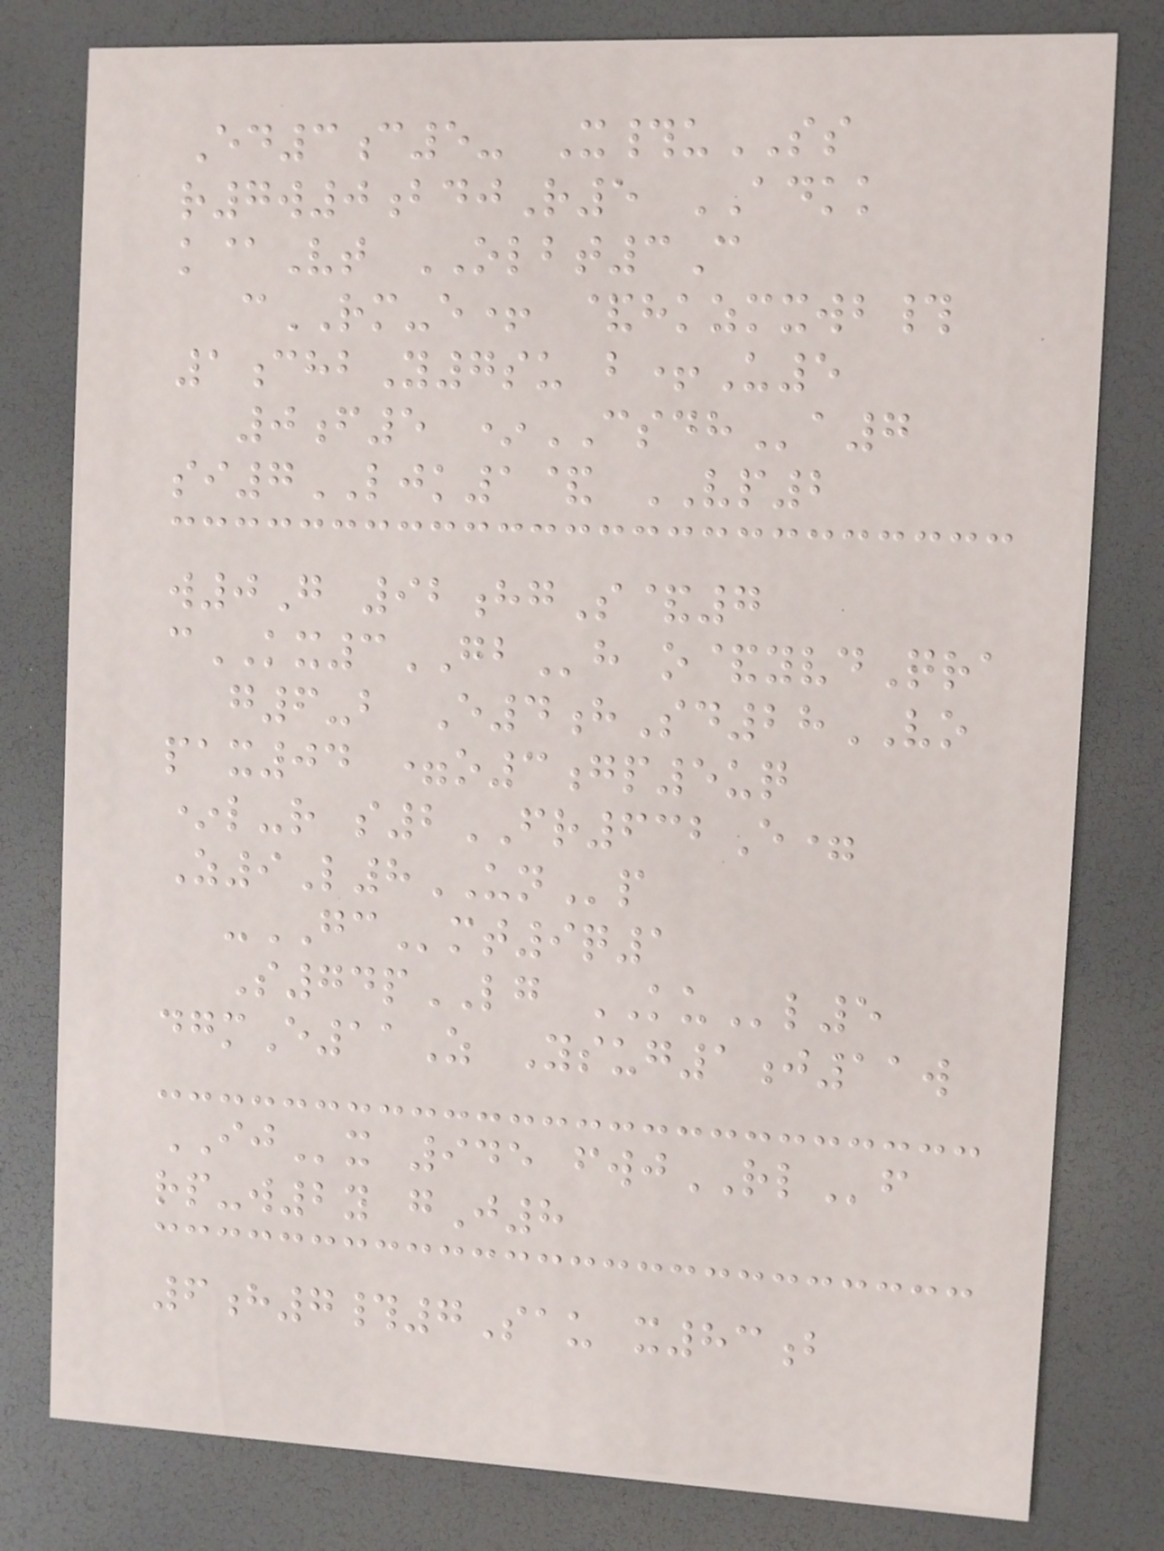Ed3c5- X#uSS
r7w0bdjR5 ADKK
k@Vt OLBT3C
cRM-e+ &hkzmxwb#
1chbY7su b+U5
0f5 *CSDHa7
si7LJK1& VP2
w0G 92hgS&7
cKX3GBh o&yvdQra
g6-b E4hSd28VO
pax04 =o3gp5uq
*l-r s2FR632E=
Z9L8UNp
-GCmt9q1
S74pLG KUl5
dgmE11Z Ysug1j11w
IJx 945 fwjRLf
rp-w2y gJ8
6h7#7Sau x83b
